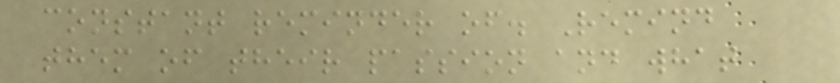constant reminder of. Remind
them of their passion and what
